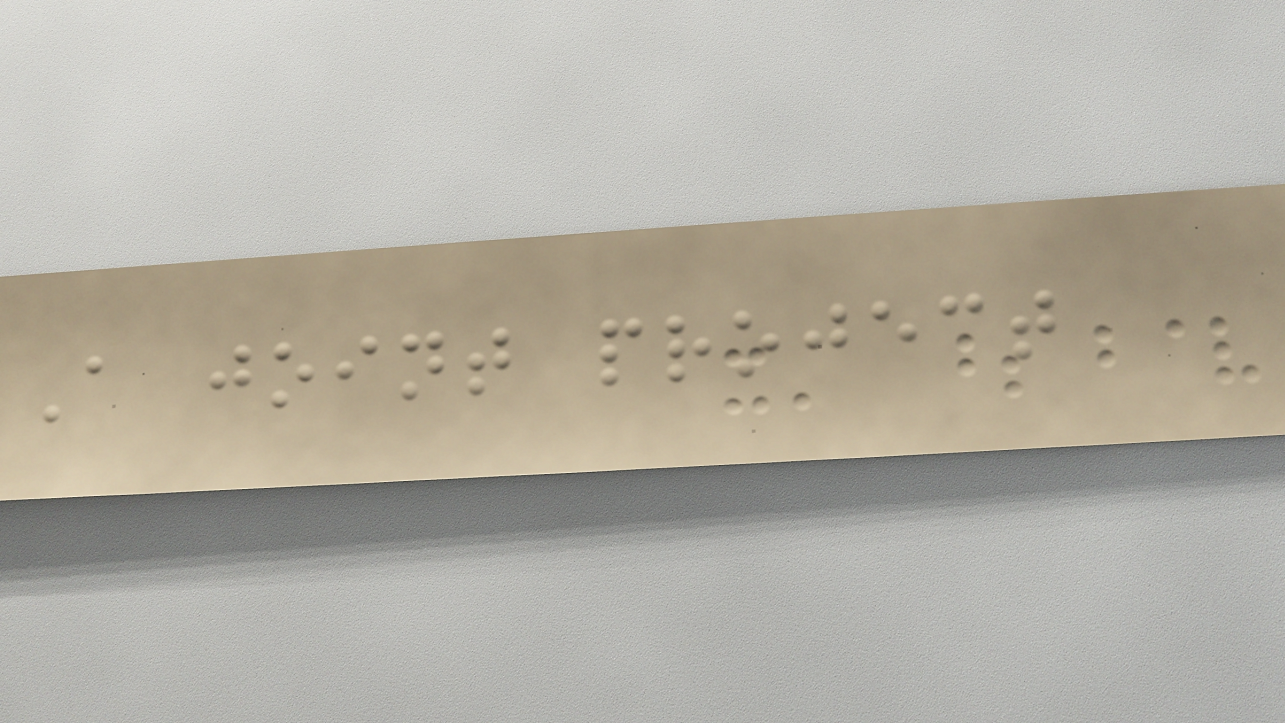A joint project
